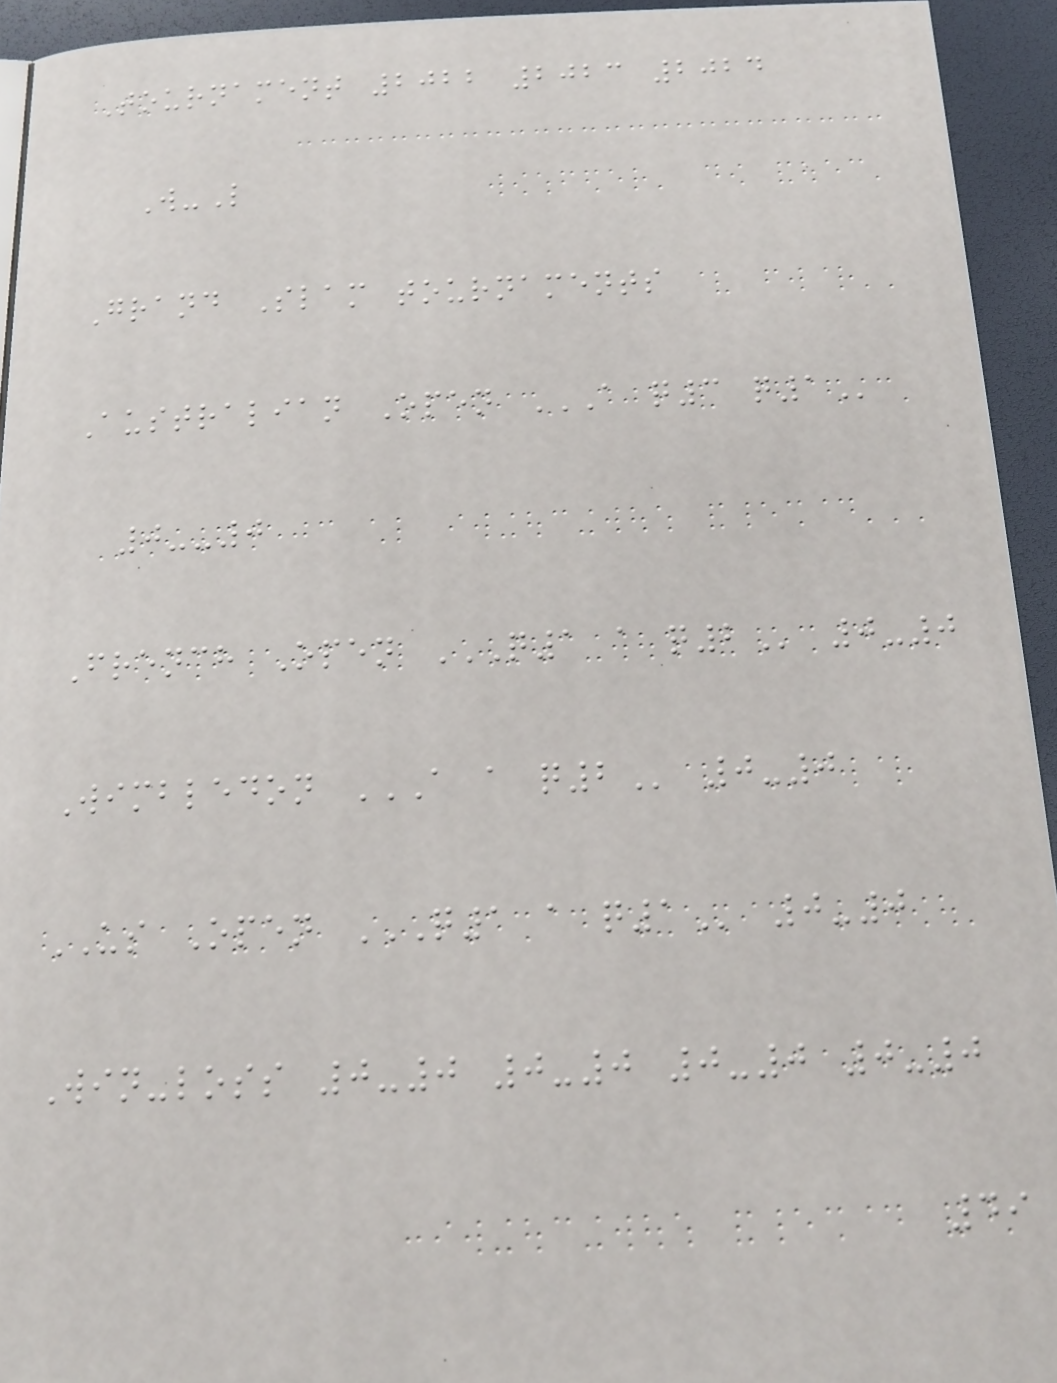Tournament 2022 2023 2024
W-L
Grand Slam tournaments
Australian Open A Q3 Q1
0--0
French Open Q1 A Q2 0-0
Wimbledon A A Q2 0-0
US Open Q1 A Q1 0-0
Win-loss 0-0 0-0 0-0 0-0
49
